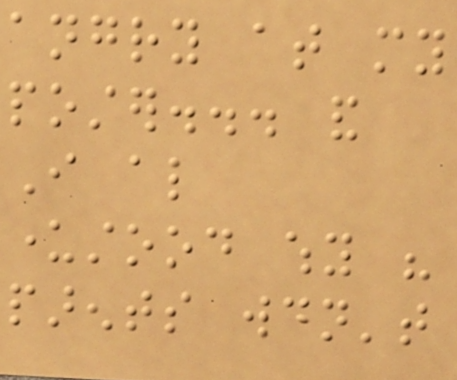angry at my
poster... and
I also
understood why his
parents wouldn't
